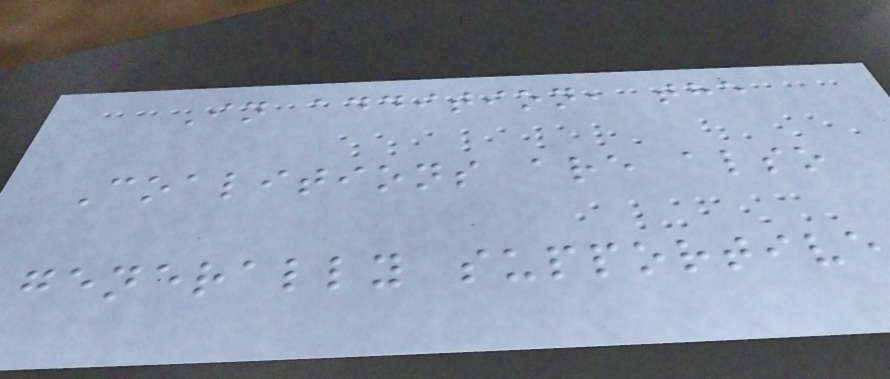In addition, the
Coalitions are also
generally supportive
